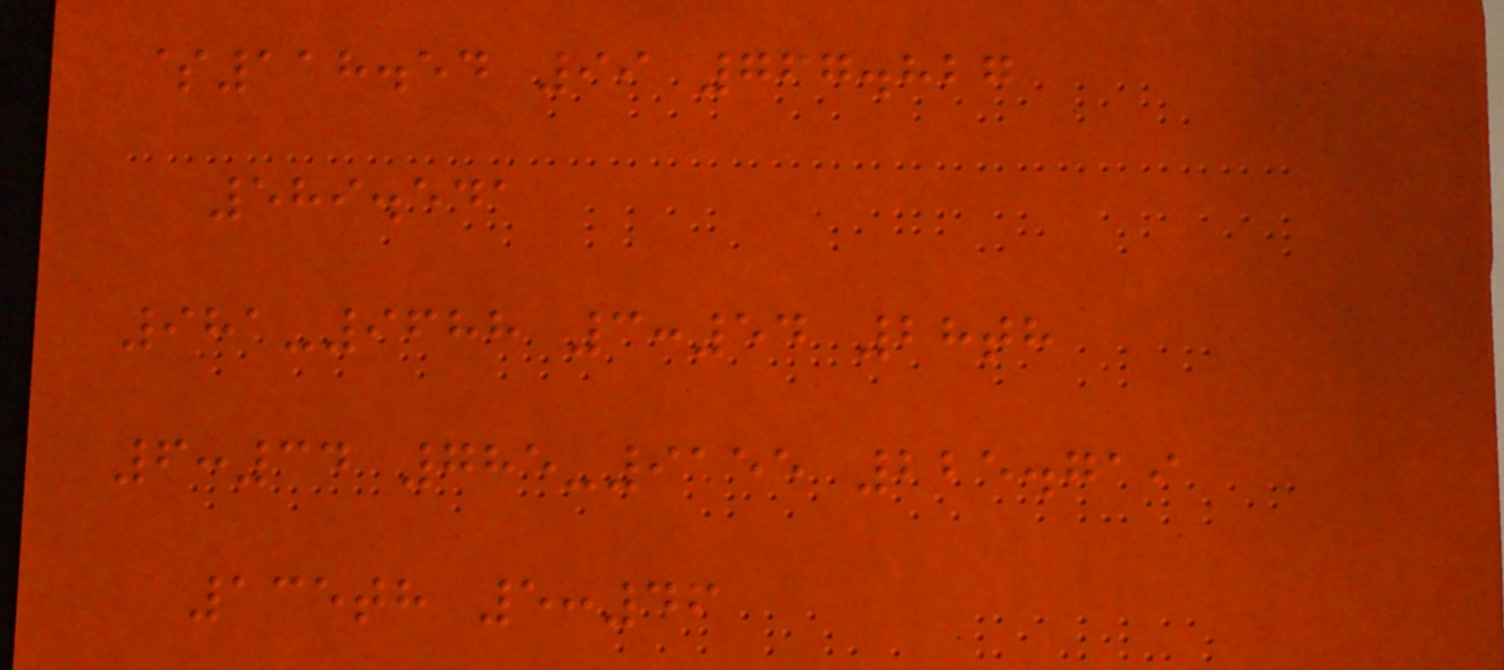$118.54 99 767.827
589.541
981-9688 3:54 28th
6:34 785-9155 225.719
135th 5:46
